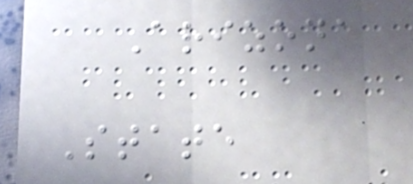Arizona
State
